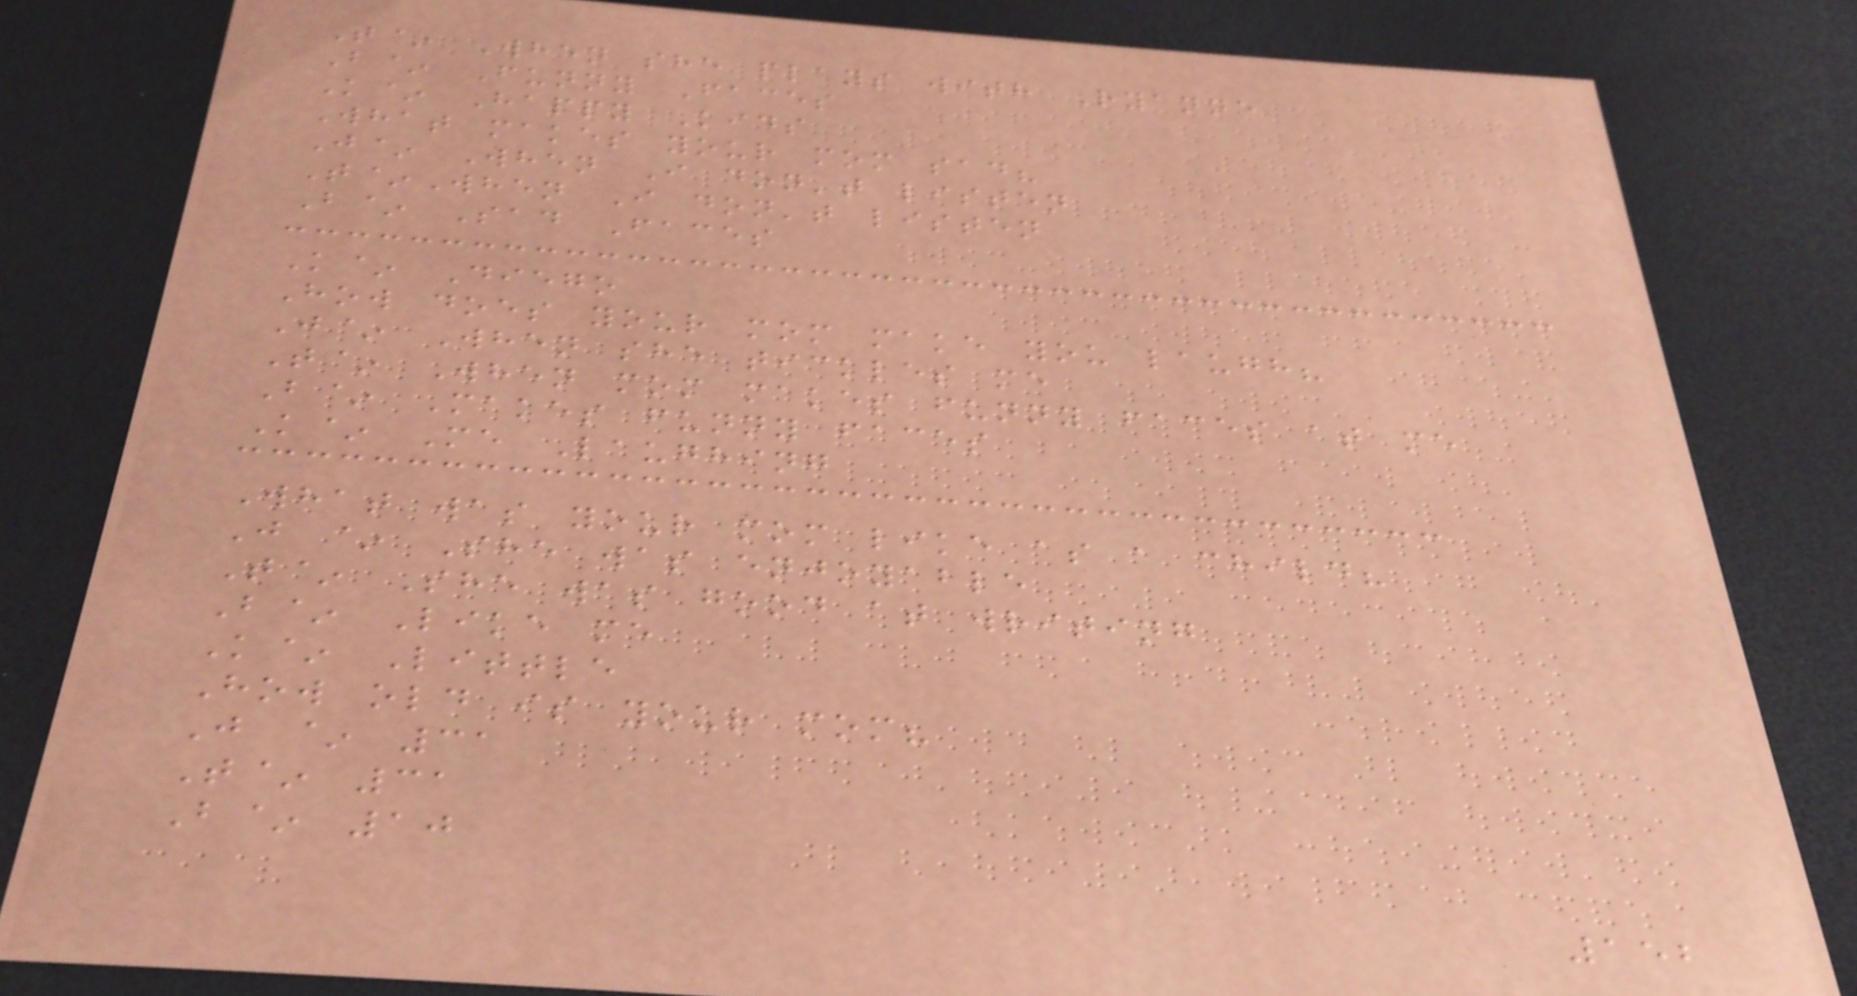T~ When she plays with Ryanne
B~ Funny Faces
K~ Happy Kids
What makes your mom sad?
J~ When I don't listen
T~When I don't listen
B~ Sad Faces
K~ Diego
How does your mom make you laugh?
J~ When she tickles me
T~ When mom makes funny faces at me
B~ Makes funny faces
K~ Me Laughing
What was your mom like as a child?
J ~ She was enjoyable
T~ She was good at writing
B~ Like me
K~ Little
How old is your mom?
J ~ 31
T~ 31
B~ 10
152
